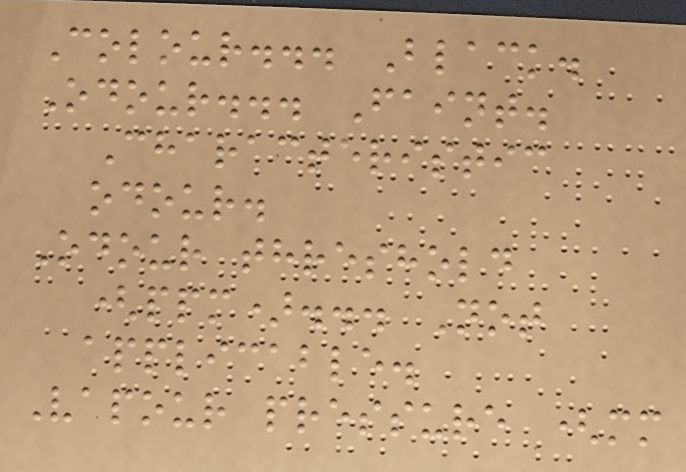Colour... Black.
Odour... Faint.
Characteristic
odour.
Odour threshold
(ppm)... Not
applicable.
Vapour pressure (mm
